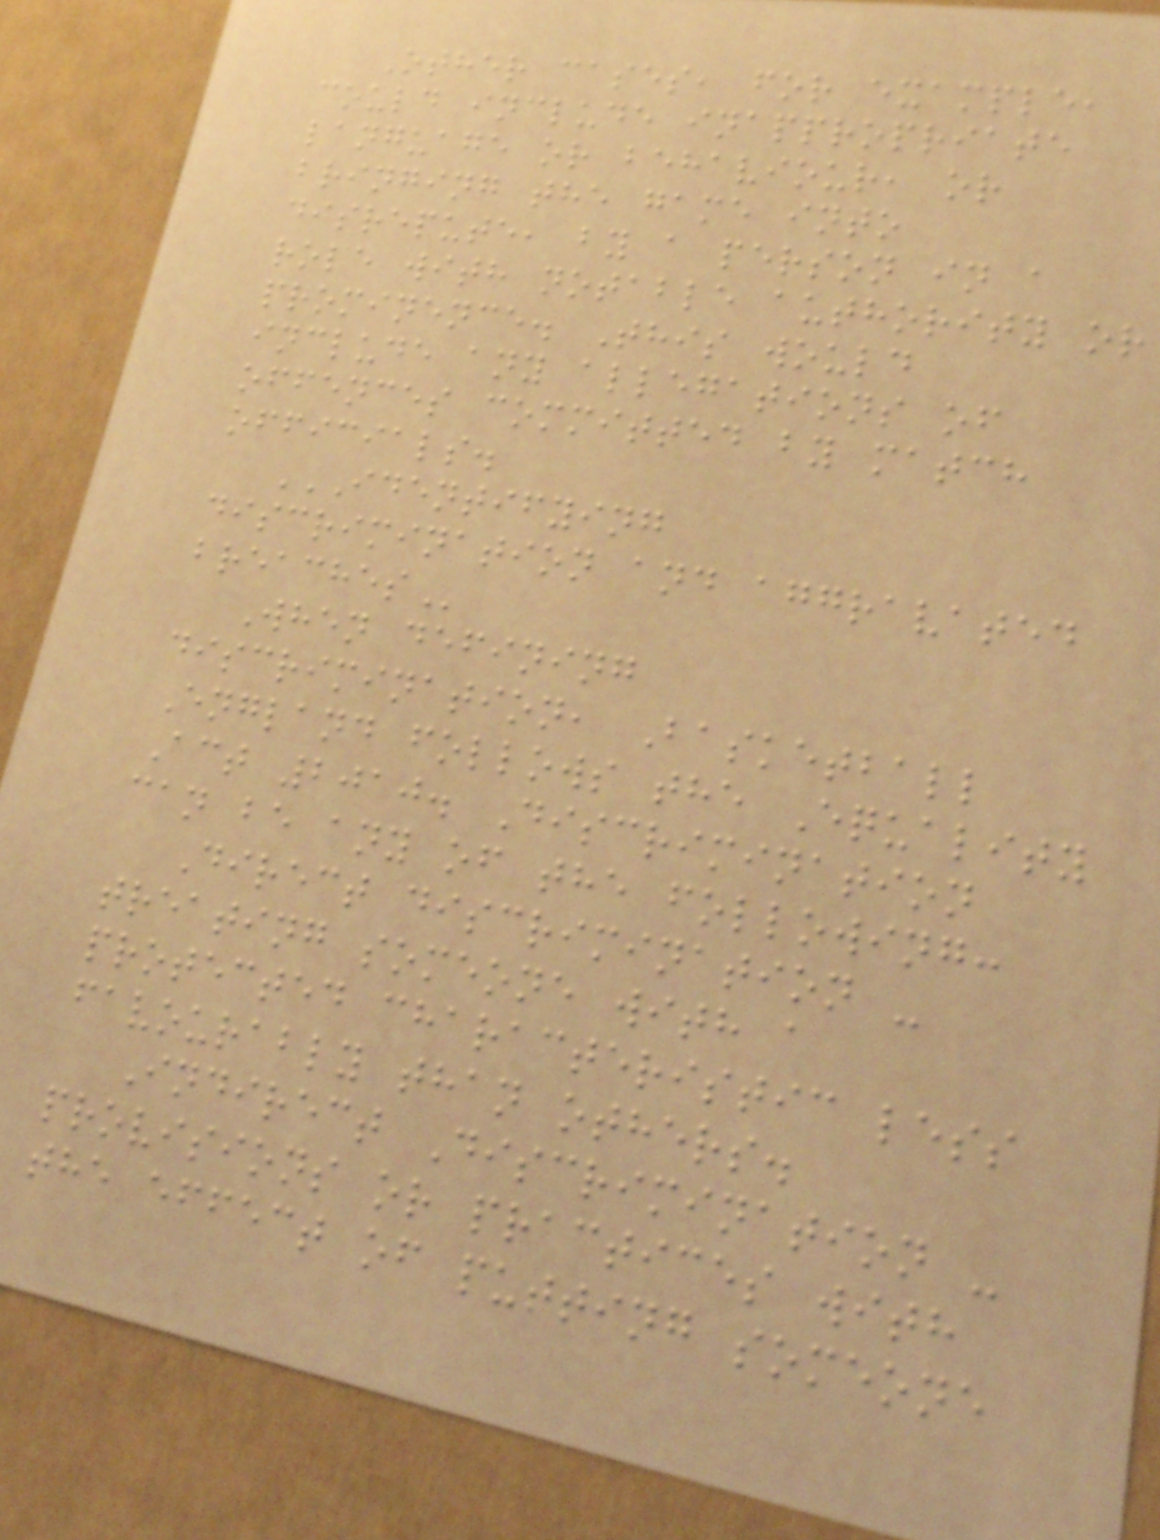Other cases, for example,
could include inappropriate
language or behaviour, or
bringing the game into
disrepute, by a person in a
role with notable authority or
prominence. This would
include any allegations of
offences committed by match
officials.
IDENTIFYING
DISCRIMINATION AND AGGRAVATED
BREACHES
When defining
discrimination, Basketball
England follows the Equality
Act 2010. Discrimination
can be any of the following:
Direct discrimination -
treating someone with a
protected characteristic less
favourably than others.
Indirect Discrimination -
provisions or practices with
the effect of putting someone
